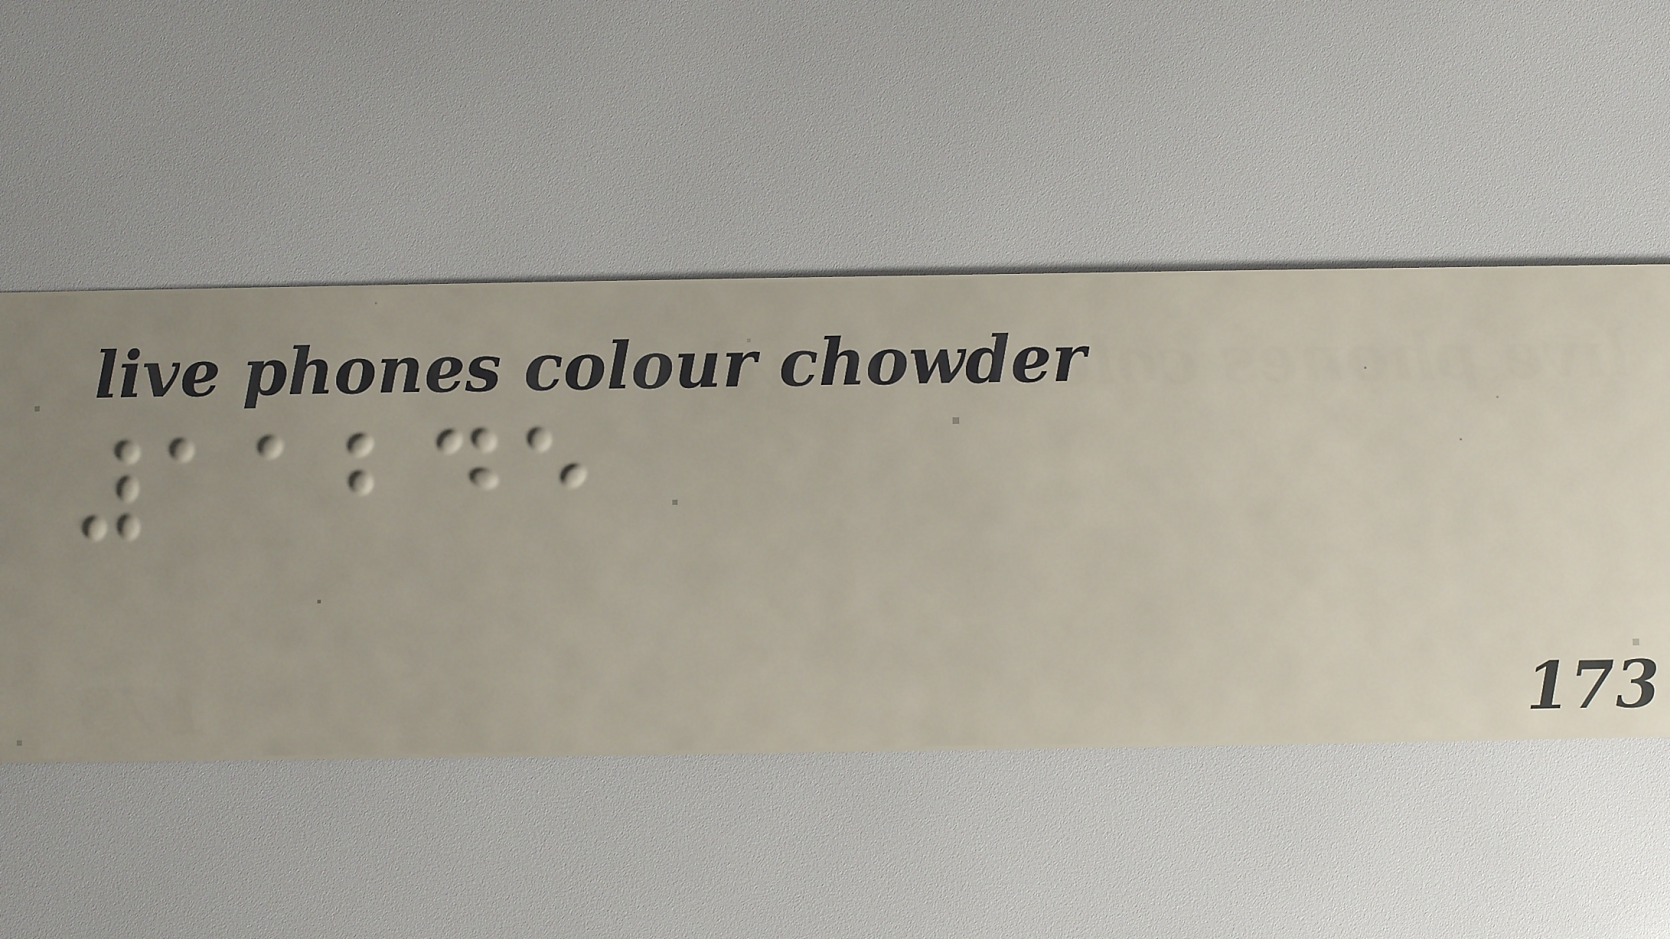11245
